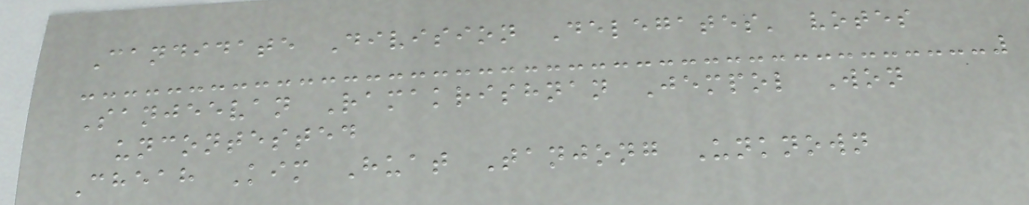Candidate Division Delegates' votes
Sanjeevan Ramakrishnan Jempol Won
uncontested
Cheah Kim Huat Tanjong Unknown
